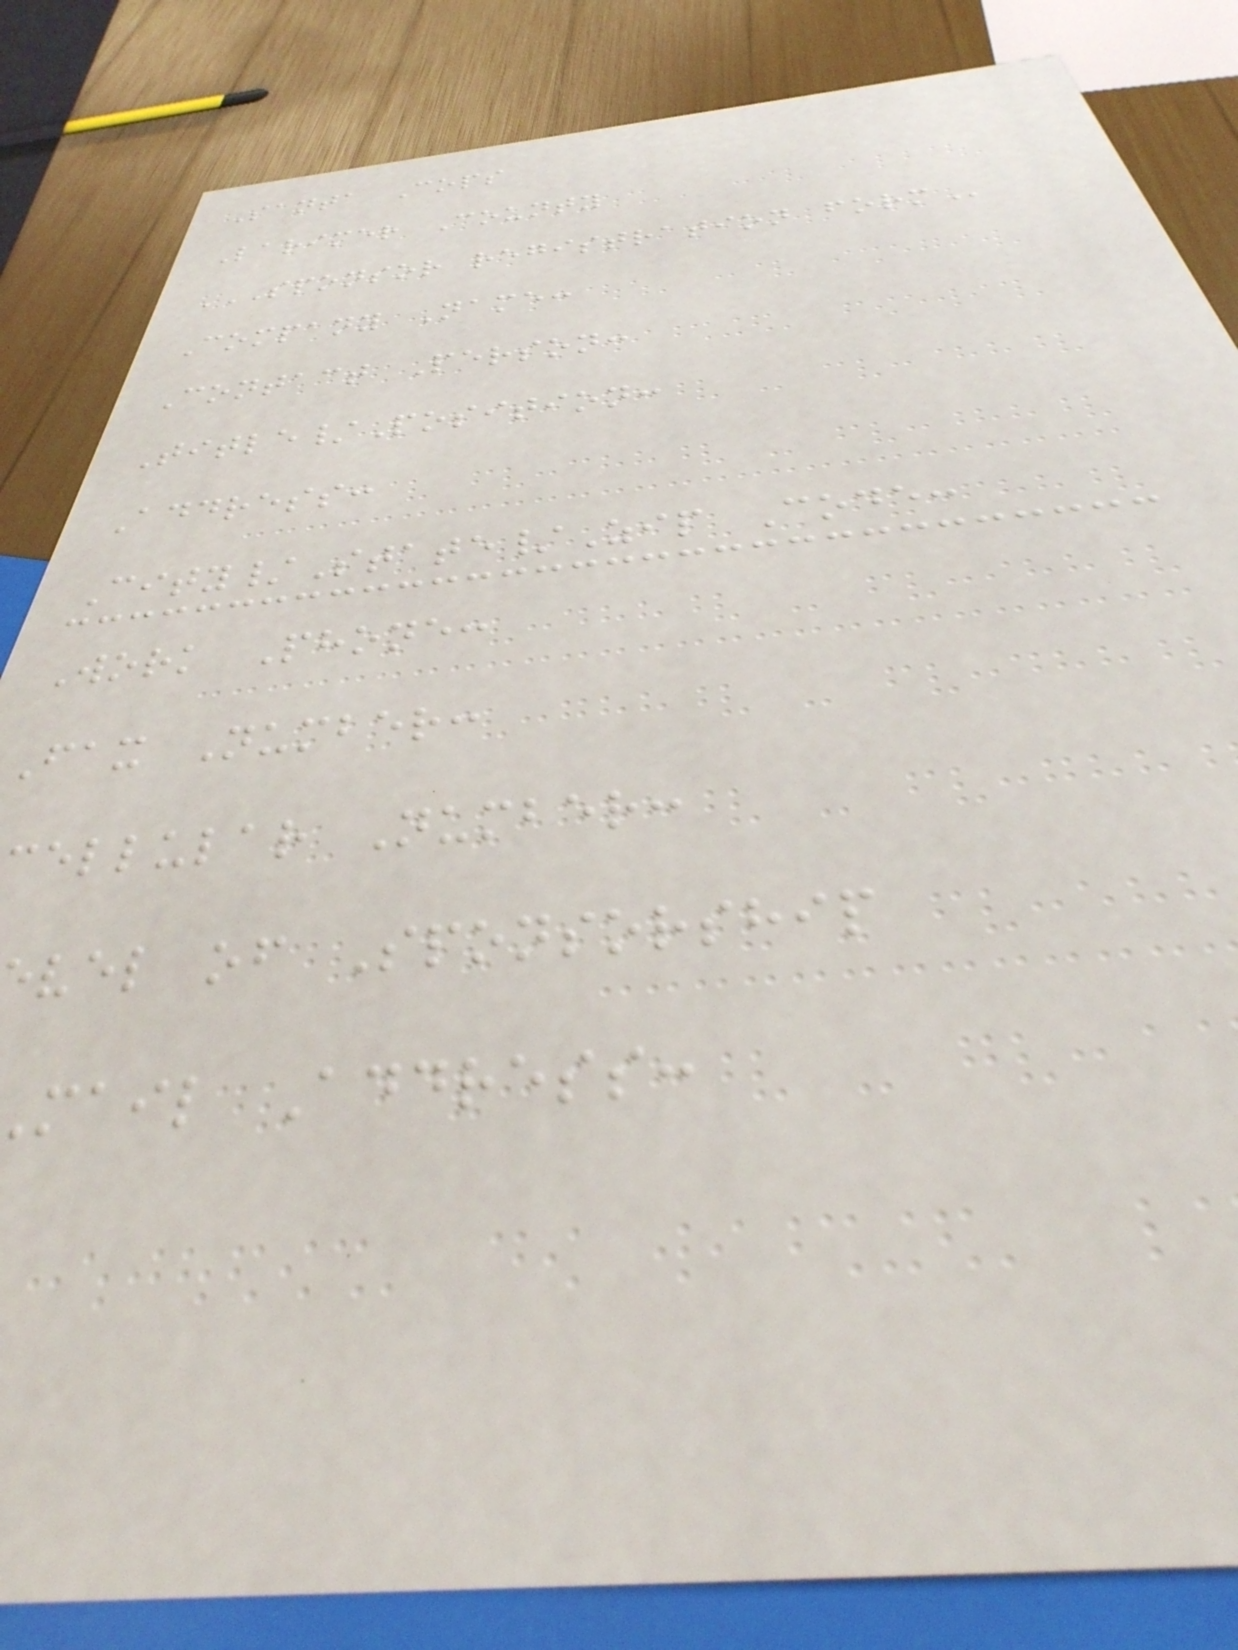Santa Cops
Larimer County
SPONSOR REGISTRATION FORM
Company Name:
Contact Person:
Title/Position:
Address:
City/State/Zip Code:
Work Phone:
Fax Number:
ellular Number:
vel of Sponsorship
mail Address:
